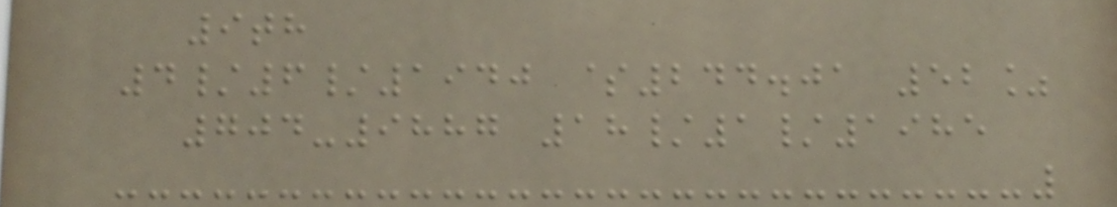9th
4/6/1940 $244.01 52%
704-9887 18/1/1985
